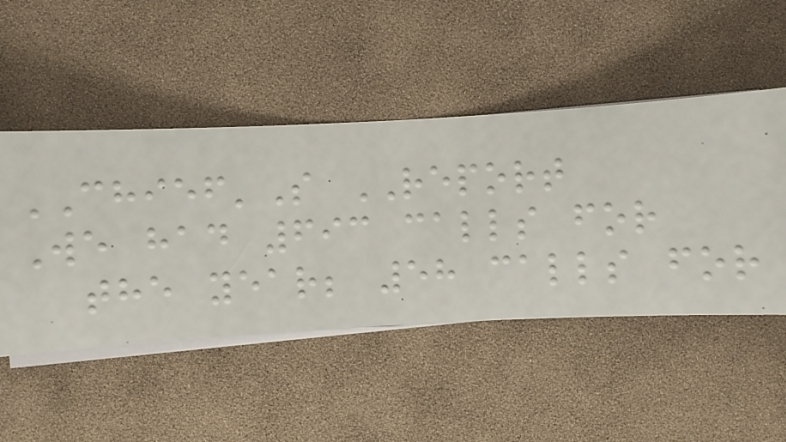CHIEF'S REPORT
We had 693 calls for
the year; 58 calls for
